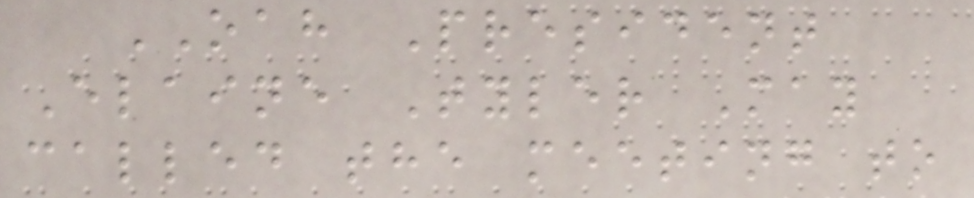OAH President
Elaine Tyler May
called the meeting to
